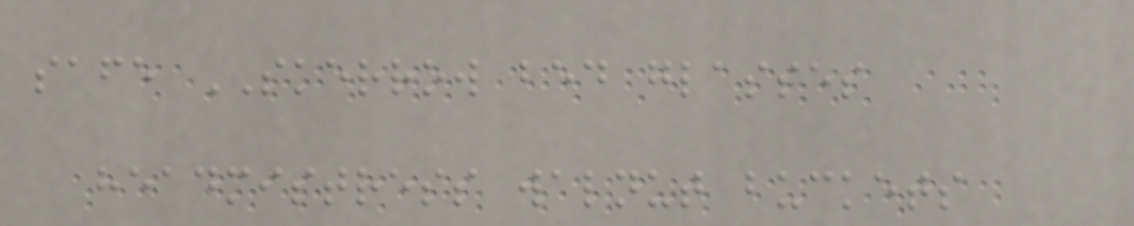safe SKERROW bed glasses
headmistress walnut buckets
